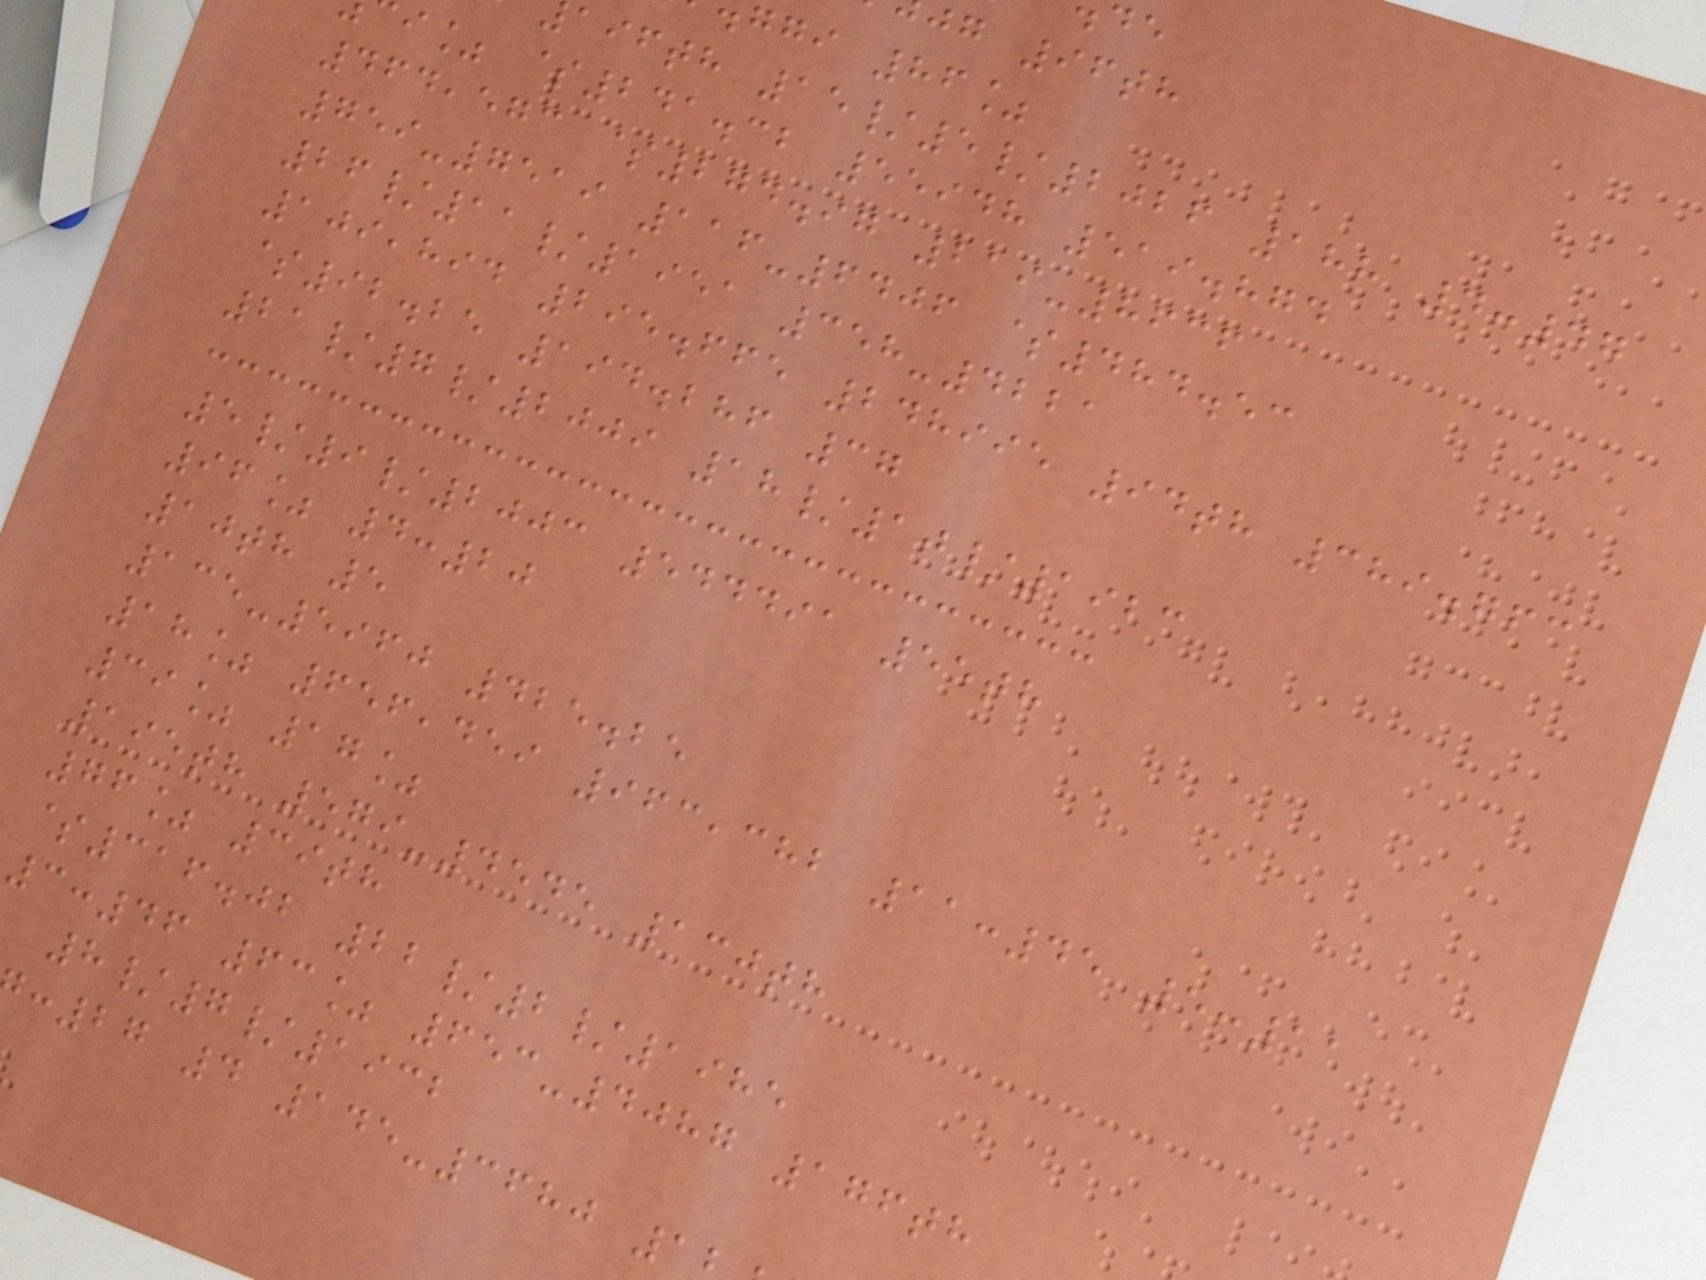jg 96th
ggi 86%
aifth 15/5/2026 188 4:47
i% $241.32 55948 519.874
464,573 $274.97 219-8636
759-7519 116-6406 $484.53
26/11/1951 358-4221
109,894 295.665 248995 94th 389.763
$92.25 194.286 37
21/7/2009 18/10/1923
5/9/2003 544491 55th
96% 4:20
10th 5
135-5960 425.25
18% 656,459 963,382 11:45 5:11
39% 17%
195th 579-4545 130th
76% 39th
$316.02 22/2/1985
3:46 63% 653-4087 176th
8/7/1932
:27 4 145-3680 1
